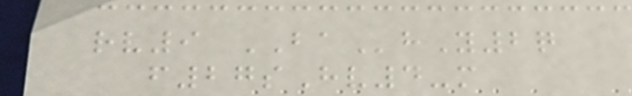rv9 BAhY2q
f27sHv4-m
